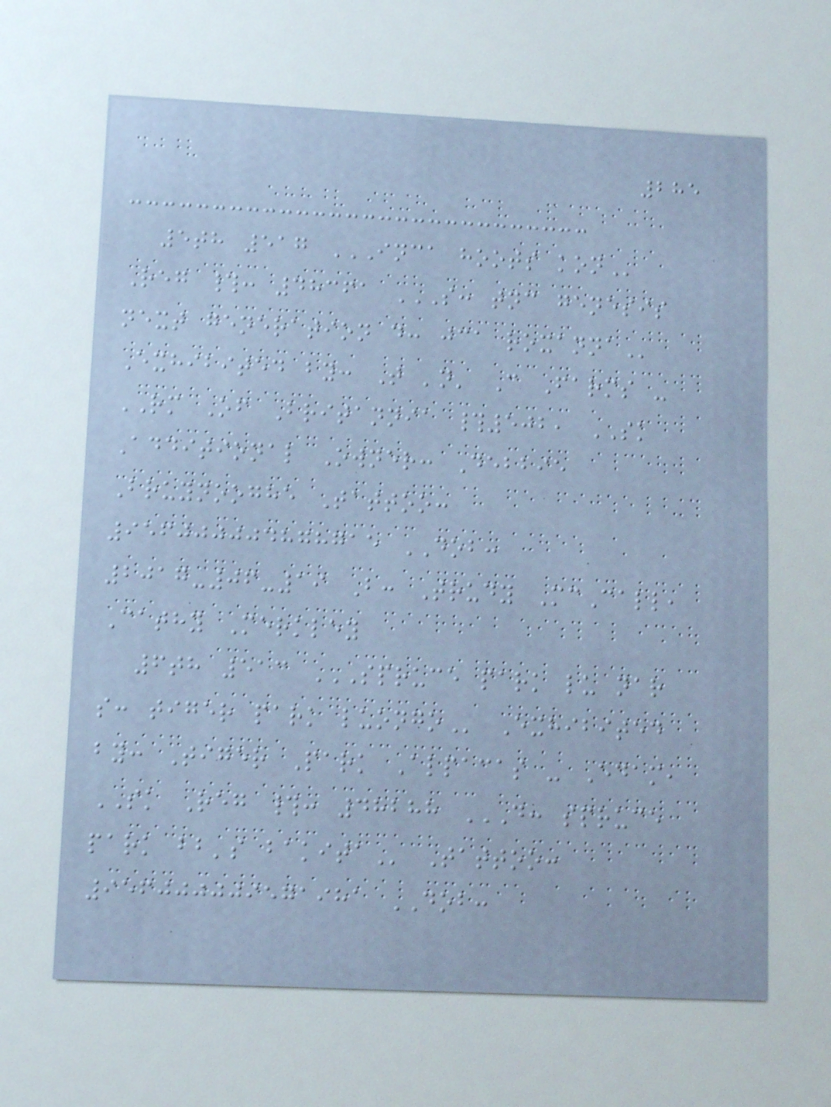285
5th 517 INCA HOOTS KON
Reg #: 48361 S: TNC GENESIS
NEXT GENERATION D: JCA ROXANNA
Exhibited by: T 'n' C Farms -
RM Of Britannia #502, SK
Additional Owner: Debbie
Bruynooghe Tattoo:
956000004878715 DOB:
2017-06-19 B: Trudy McCall,
Cathy Merkley
6th 513 SPRUCE PARK LU NAR
S: TIGER PARK LUONGO Exhibited
by: Tiger Park Alpacas - Edam,
SK Reg #: 48288 D: SPRUCE
PARK BB'S BAKITA Tattoo:
956000009571981 DOB:
